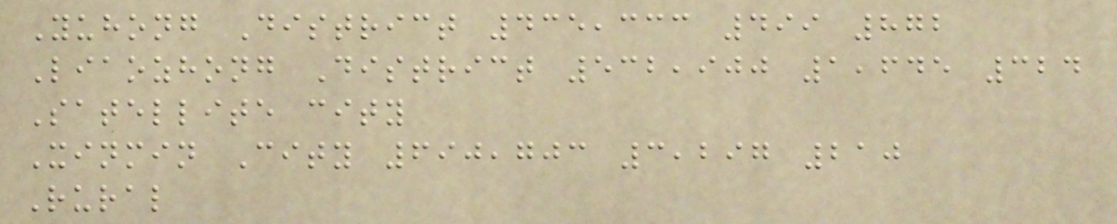Yuhong District 435,333 499 872
Liaozhong District 532,900 1,645 324
Satellite city
Xinmin City 690,703 3,297 210
Rural
